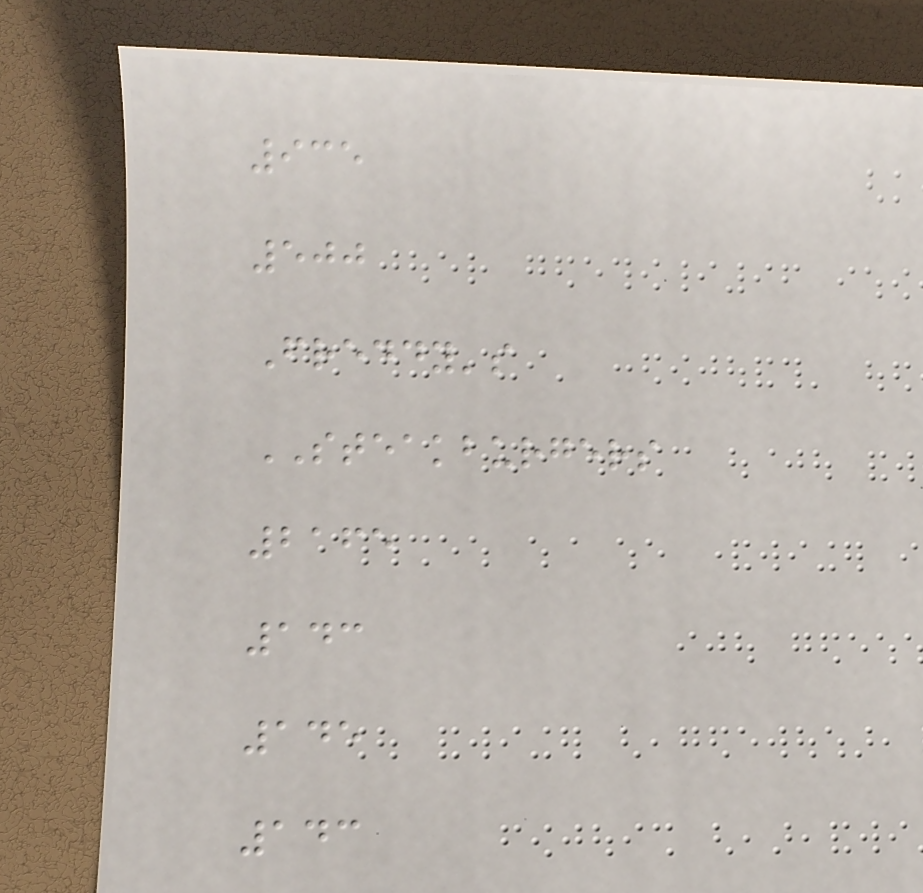935
500
Freddy's
STEAKBURGERS
2165
143
145
143
